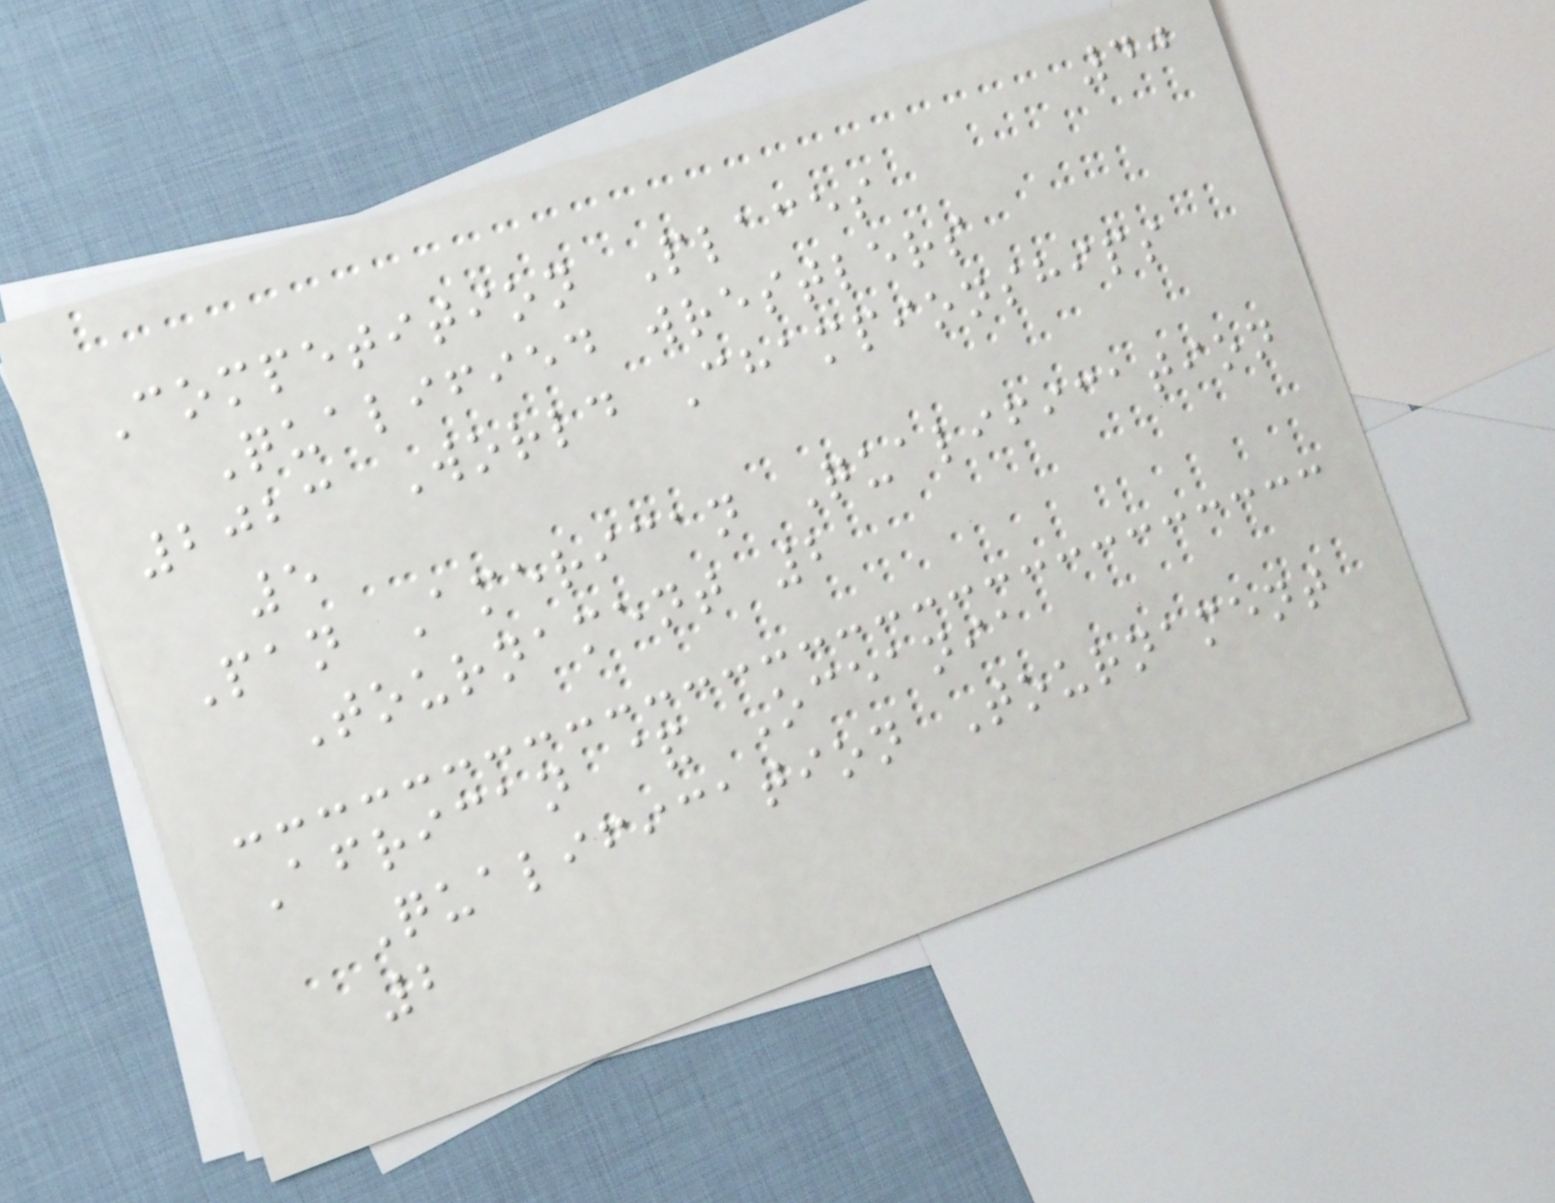40
Competition Places
Qualified wrestlers
2023 World Championships
5
Pan American Qualification
Tournament 2
African & Oceania
Qualification Tournament
2
